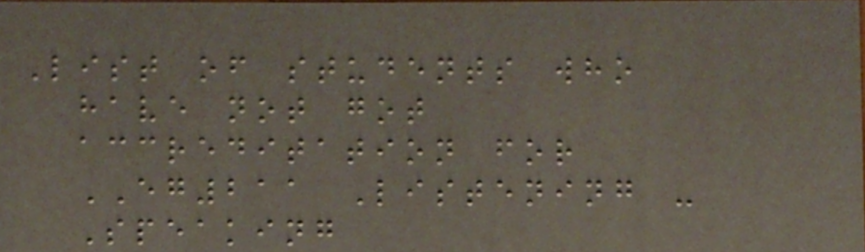List of students who
have not got
accreditation for
EG211 Listening -
Speaking
